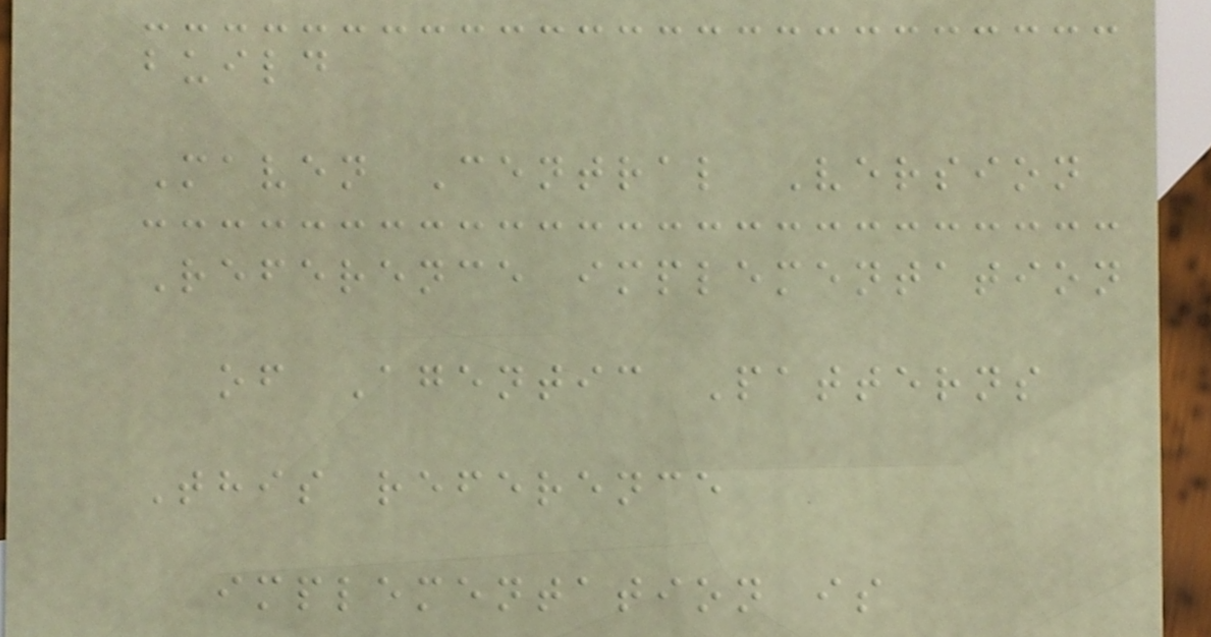build
Maven Central Version
Reference implementation
of Agentic Patterns
This reference
implementation is
